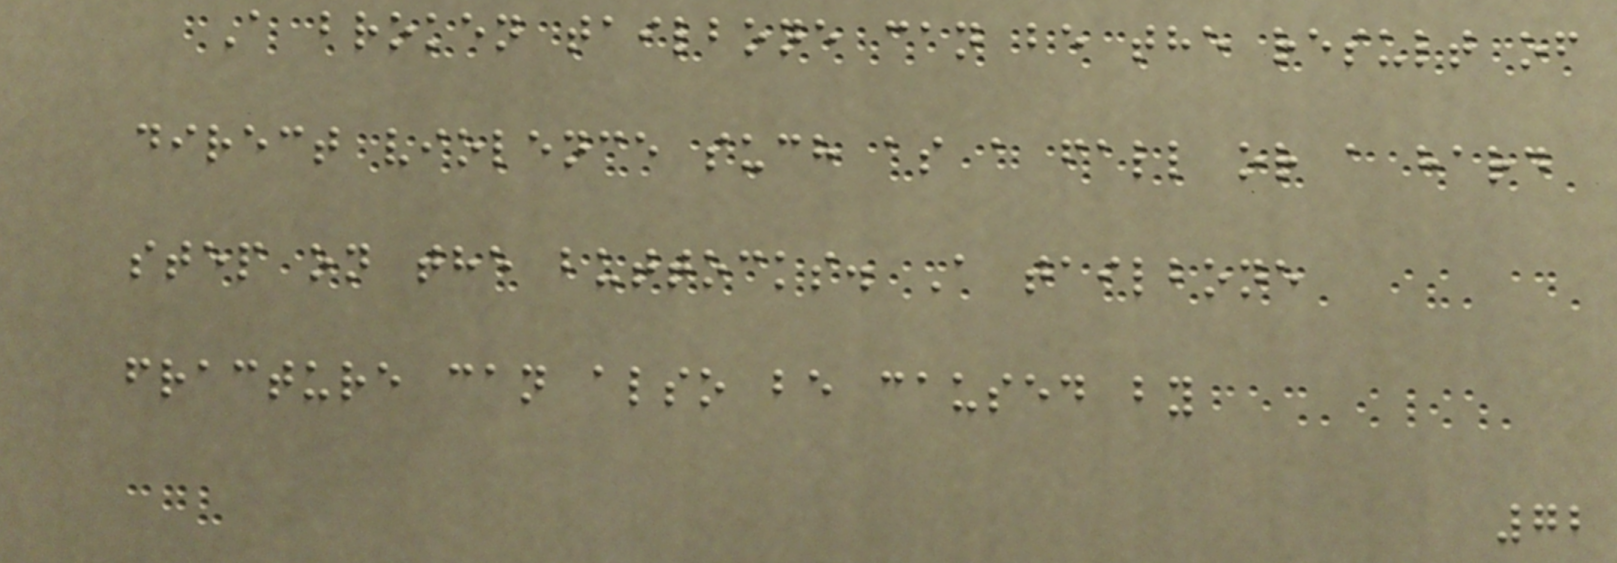A broken tailbone can be the result of
direct violence such as a fall or a hard
step on the buttocks. A tailbone
fracture can also be caused by
72
